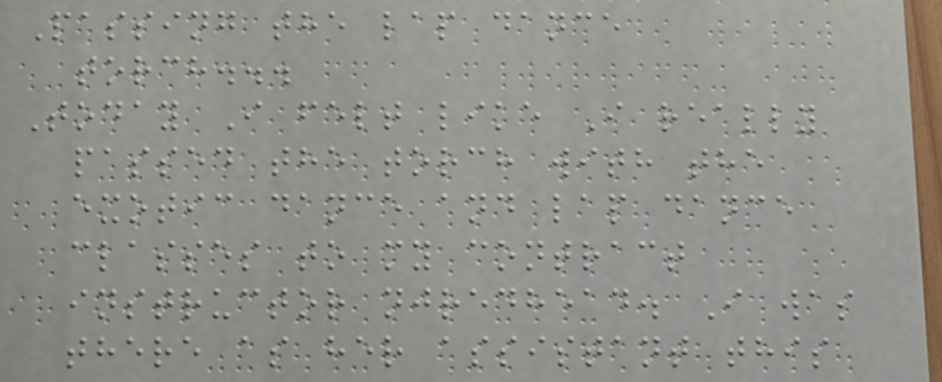Passing the lap dance
torch...
Today I felt like I really
passed the torch with the
exotic dance and lap dance
classes to my contract
instructor njredhead. I was
there as her assistant this
